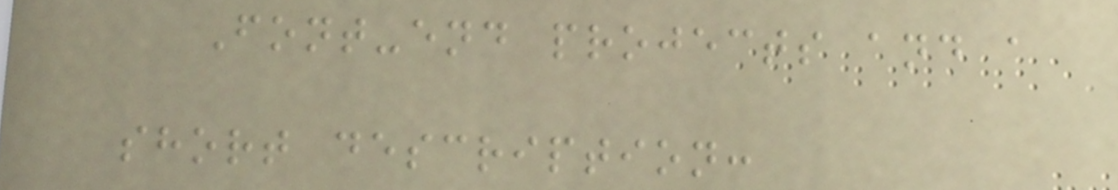Font-end projects and a
short description:
